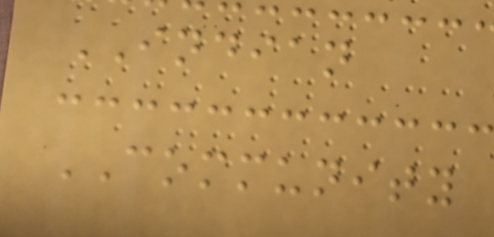INDIAN
COMMUNITY
